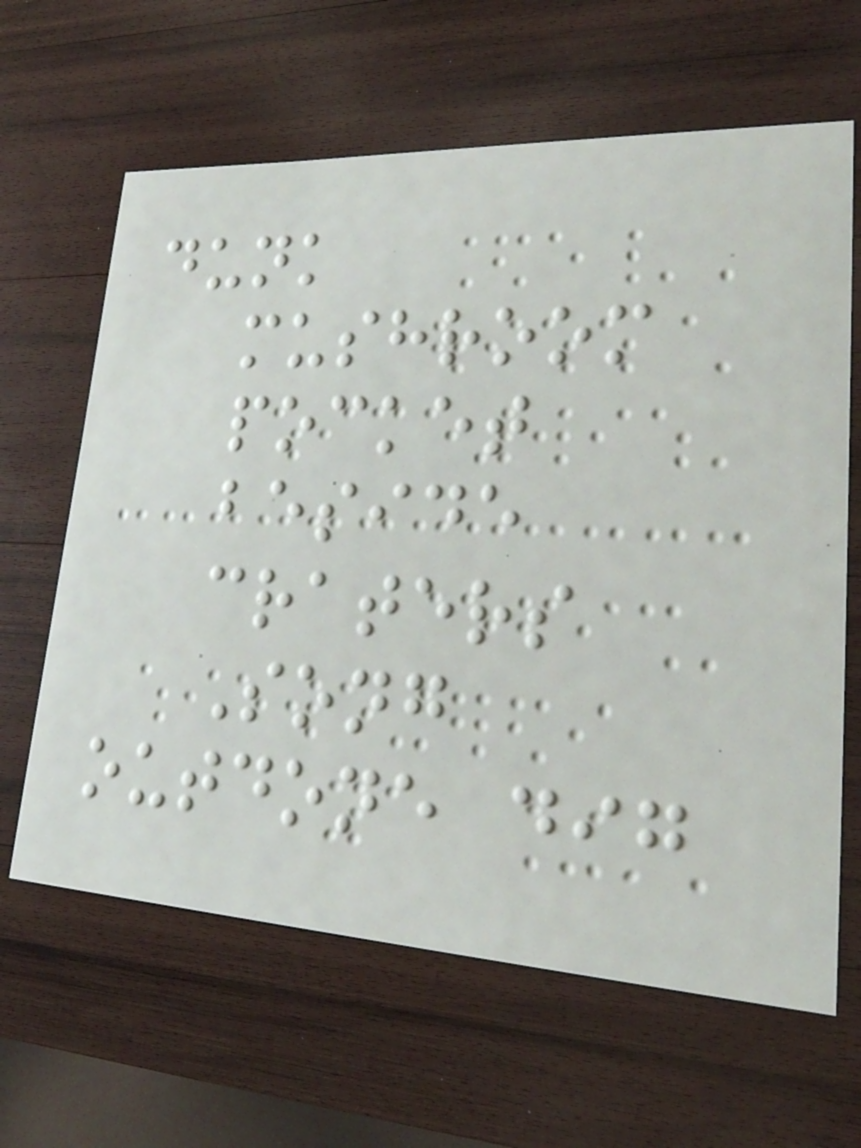dunk
mushroom
pocket
beside
craters
Song
outdone dig
